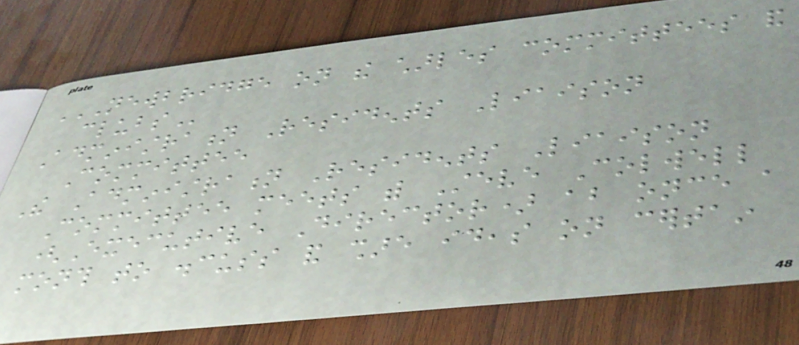NEWBRIDGE ON THE CHARLES COMMITTEES AND
CLUBS
Administration Residents Liaison
Committee
The Administration Residents Liaison
Committee meets with Steve Colwell
(Executive Director) about once a
month to discuss and share ideas on certain
